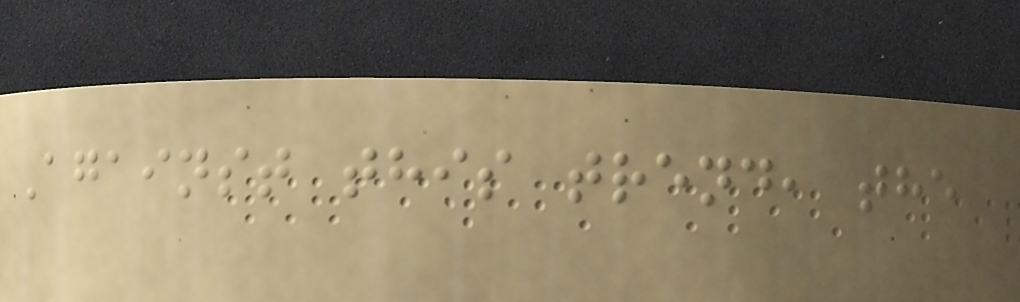Against this trend, the
